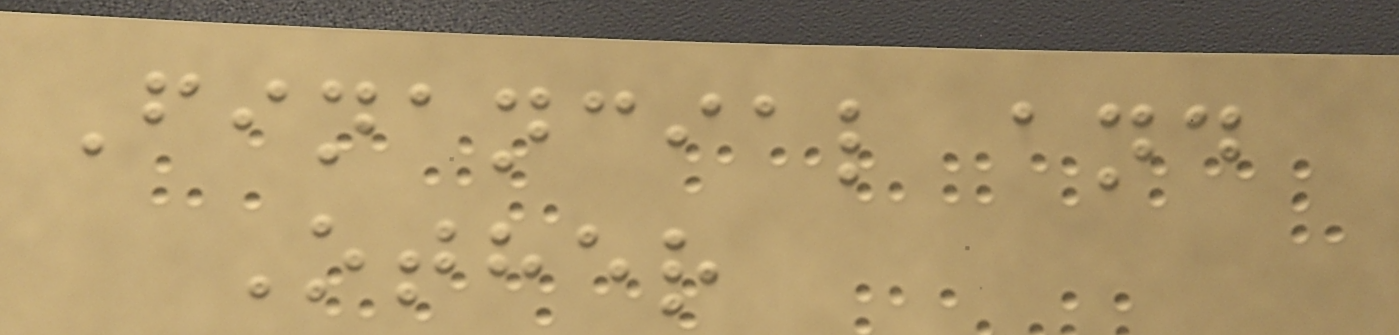Financial and
Other
